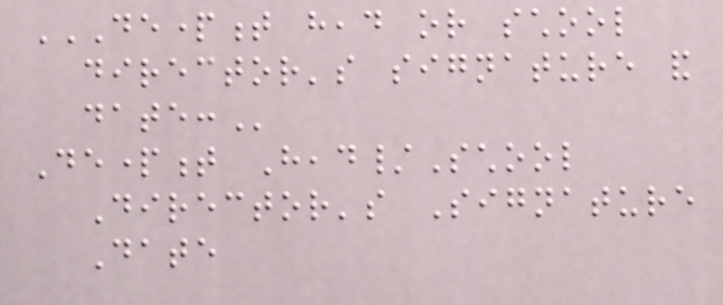DEPARTMENT HEAD OR SCHOOL
DIRECTOR'S SIGNATURE AND
DATE:
Department Head/School
Director's Signature
Date
